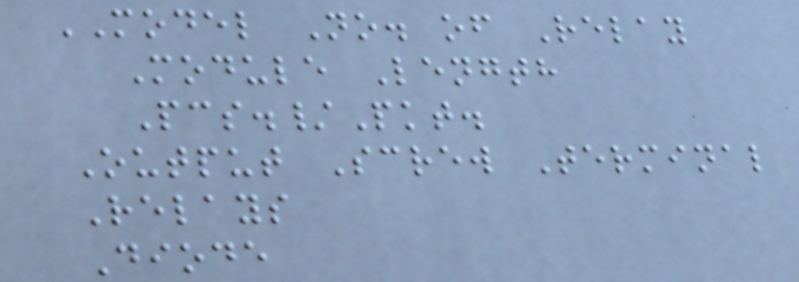MODEL No. of Relay
Module Length
Pcs./Pkt.
Output Screw Terminal
Relays
Diode
